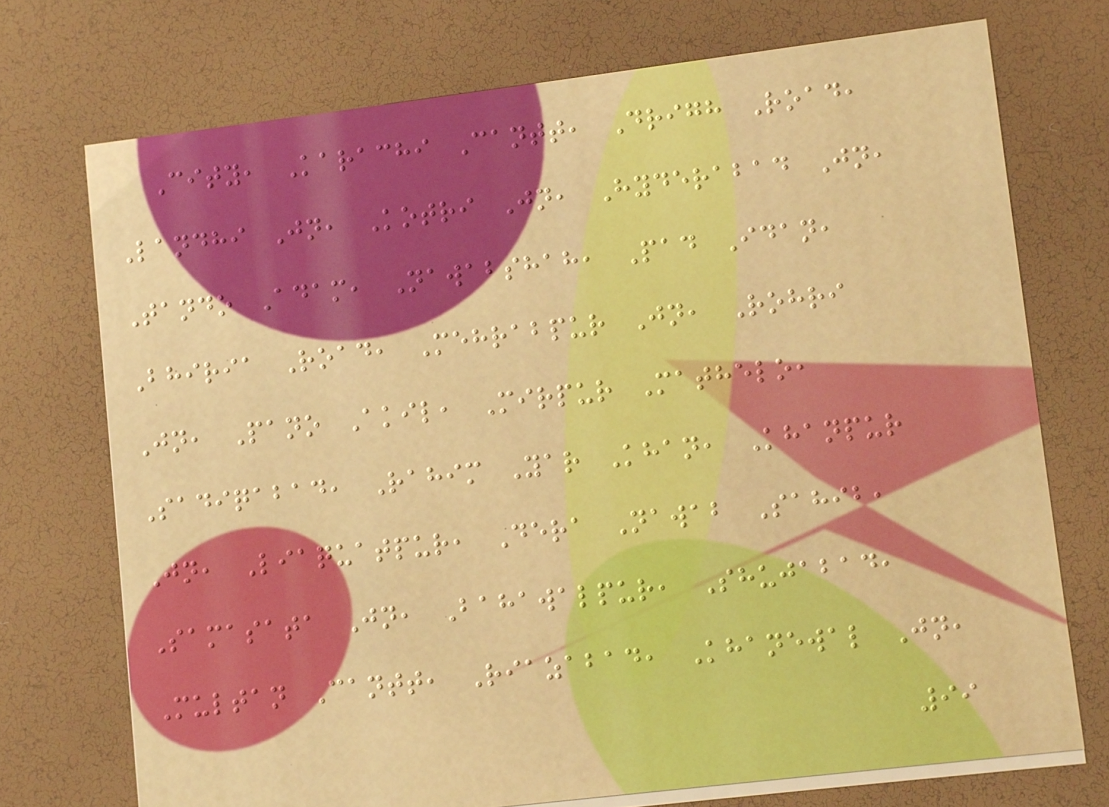City, Karachi Cantt, Drigh Road,
Landhi Jn, Kotri Jn, Hyderabad Jn,
Tando Adam, Nawabshah, Pad Idan,
Bhiria Road, Mehrabpur Jn, Rohri
Jn, Pano Akil, Mirpur Mathelo,
Sadiqabad, Rahim Yar Khan, Khanpur
Jn, Liaquatpur, Dera Nawab Sahib,
Samasata Jn, Bahawalpur, Shujabad,
Multan Cantt, Riazabad, Khanewal Jn,
99
